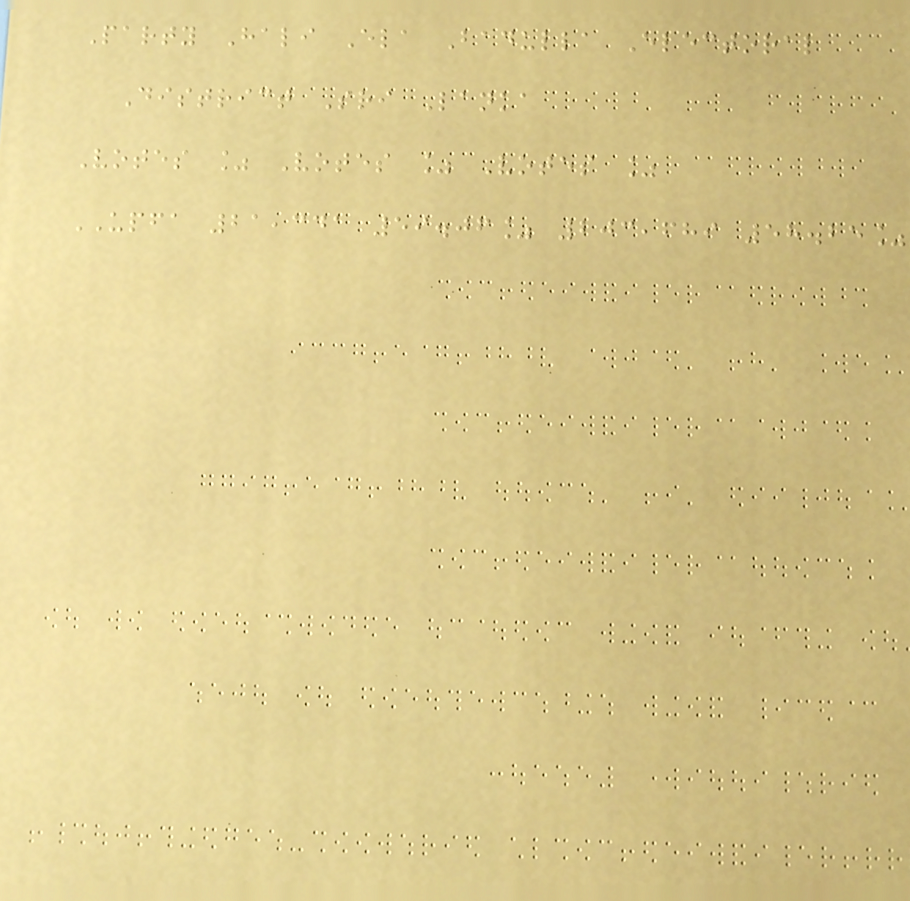Party Hali Ela Badulla Electoral
District Sri Lanka
Votes % Votes % Votes %
UPFA 21,341 59.06% 203,689 58.25%
